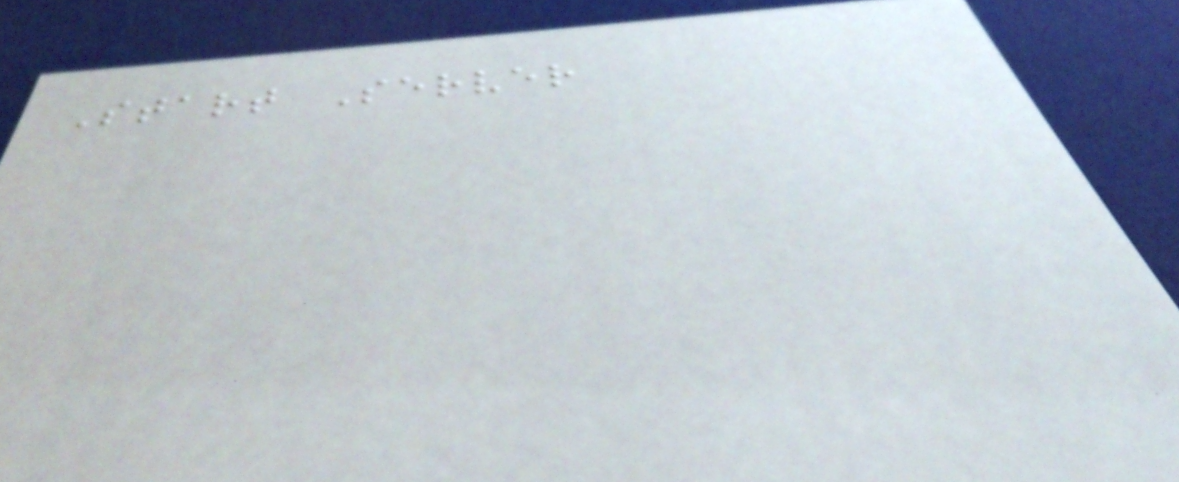Start Server
